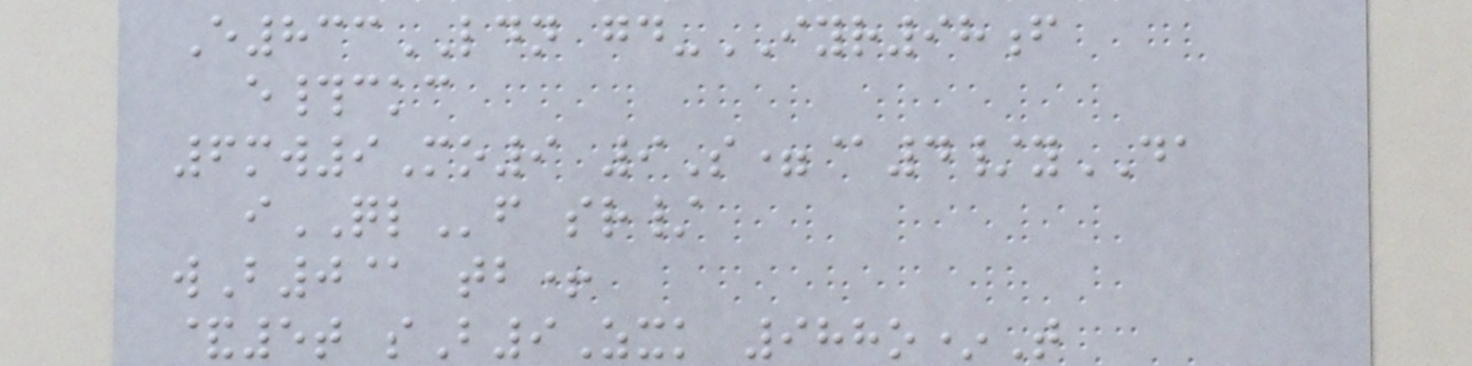E833LDN gd-IYR98f
e#ckc
6mw9Mo9 9S=@4/yDA
iQLf sr/
wB0@ tb+
&5t sB9Zxk 988o*T
